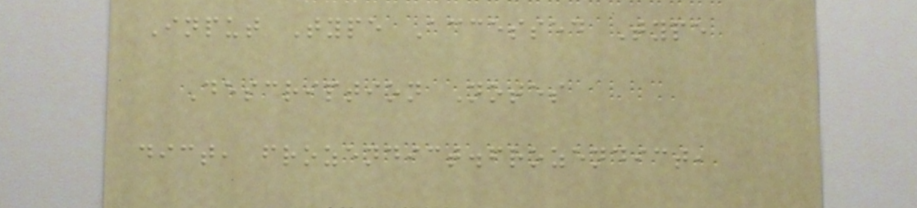Input Type Accessed Type
Description Notes
dict, frozendict.frozendict,
